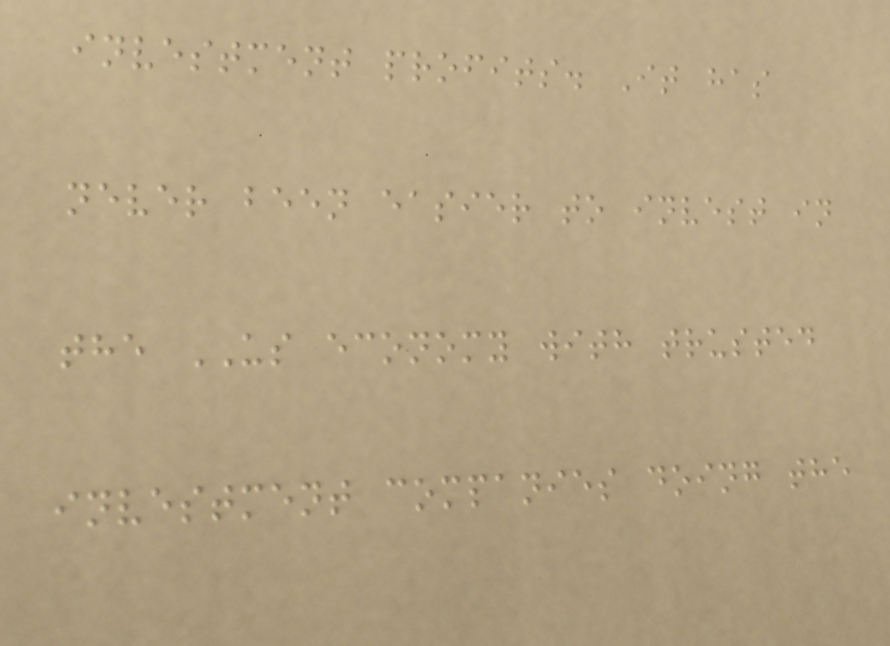investment profits. It has
never been easier to invest in
the US economy with trusted
investment companies doing the
